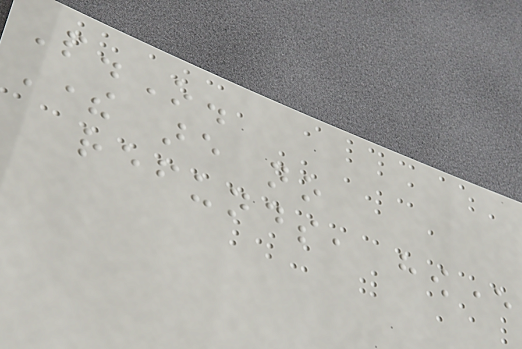P.O.
There are no
refunds, however
